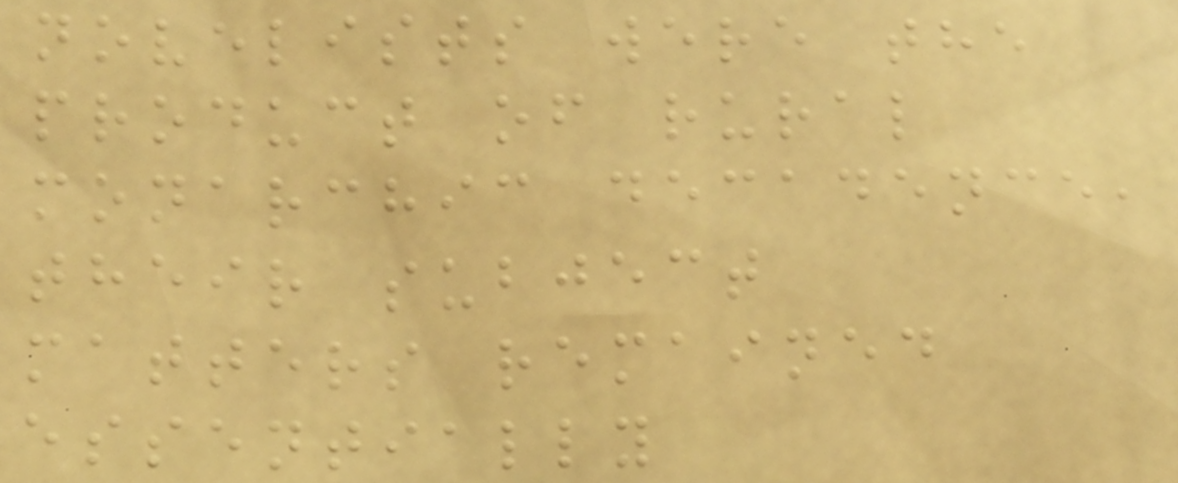novelists were the
product of rural
monarchic decadence,
their subject
matters remained
essentially
